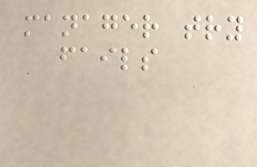manager try
fails
